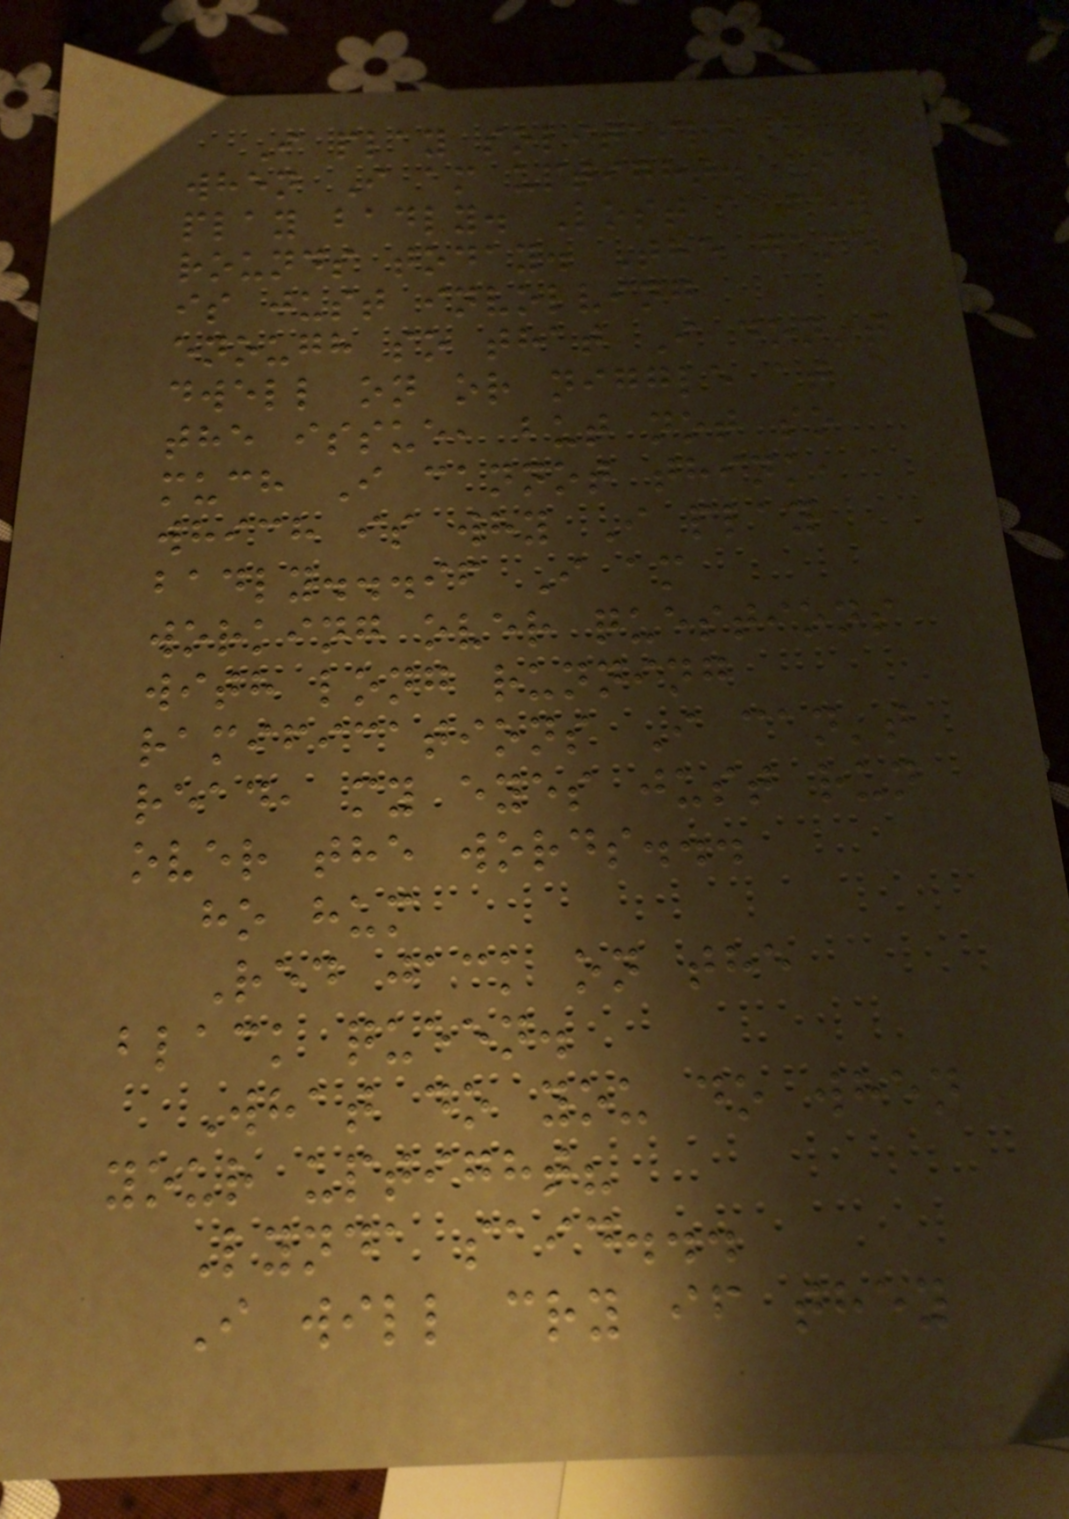I play solitaire
when I am uptight. I
play badly. Lost a few
rounds today. The game
is just involving
enough so that I don't
dwell on or niggle at
the issue, but not so
much I cannot think,
which is why I play
badly...if I am
working over questions
with long running
ramifications I can't
read, my eyes just run
over the words...
ho hum
Red jack on the
black queen.
What do you do when
your uptight?
Lynda said...
I will cry if they
